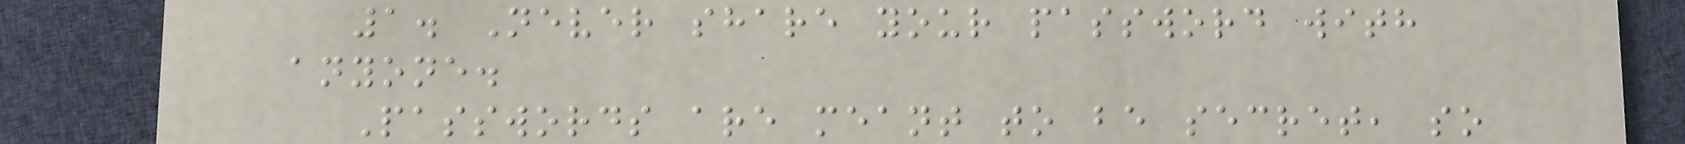1. Never share your password with
anyone.
Passwords are meant to be secret, so
